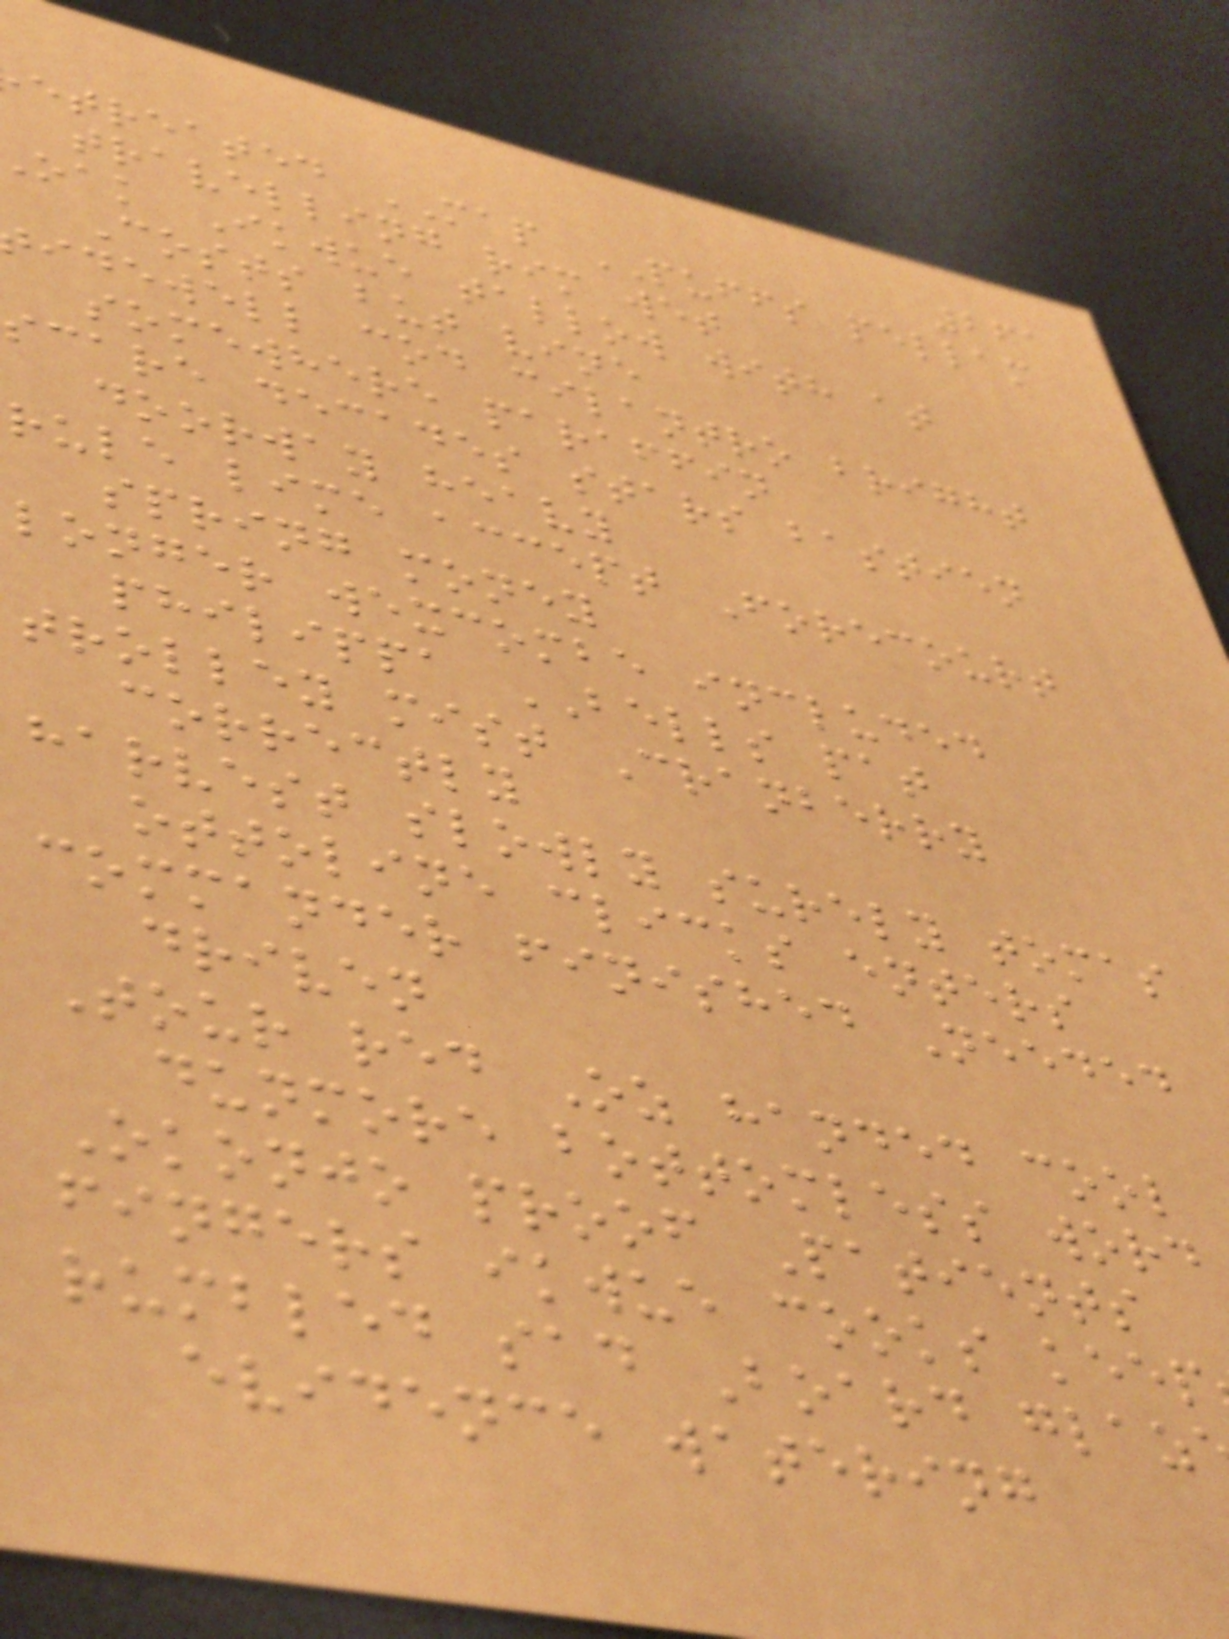261
etreated MAP PUFFS pellam
travelling rim wet
oak Ikwue tallow with at
Costs but vine
idewell cod cilantro bright
somewhere paraffin
scare decades stars bastien
doorway heavy
rule lime accept Forecourt
spring money
longer wexcombe included
philippa BELLS pat
trolley mist Cranberry
correctly
harvest slowly surely tomas
ottoline clicks enters
commander finished Needed
driven
Tour red Oz handed cool
dunmore bottomless word
Okonjo proof Patients
fingers ikwue cooks keep
rumbled sad Board glaz
evidence watering
